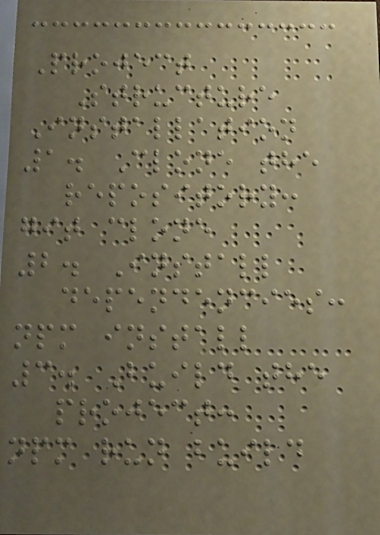Project
Structure
Installation
1. Clone the
repository:
git clone
2. Install
dependencies:
npm install
3. Build the
project:
npm run build
